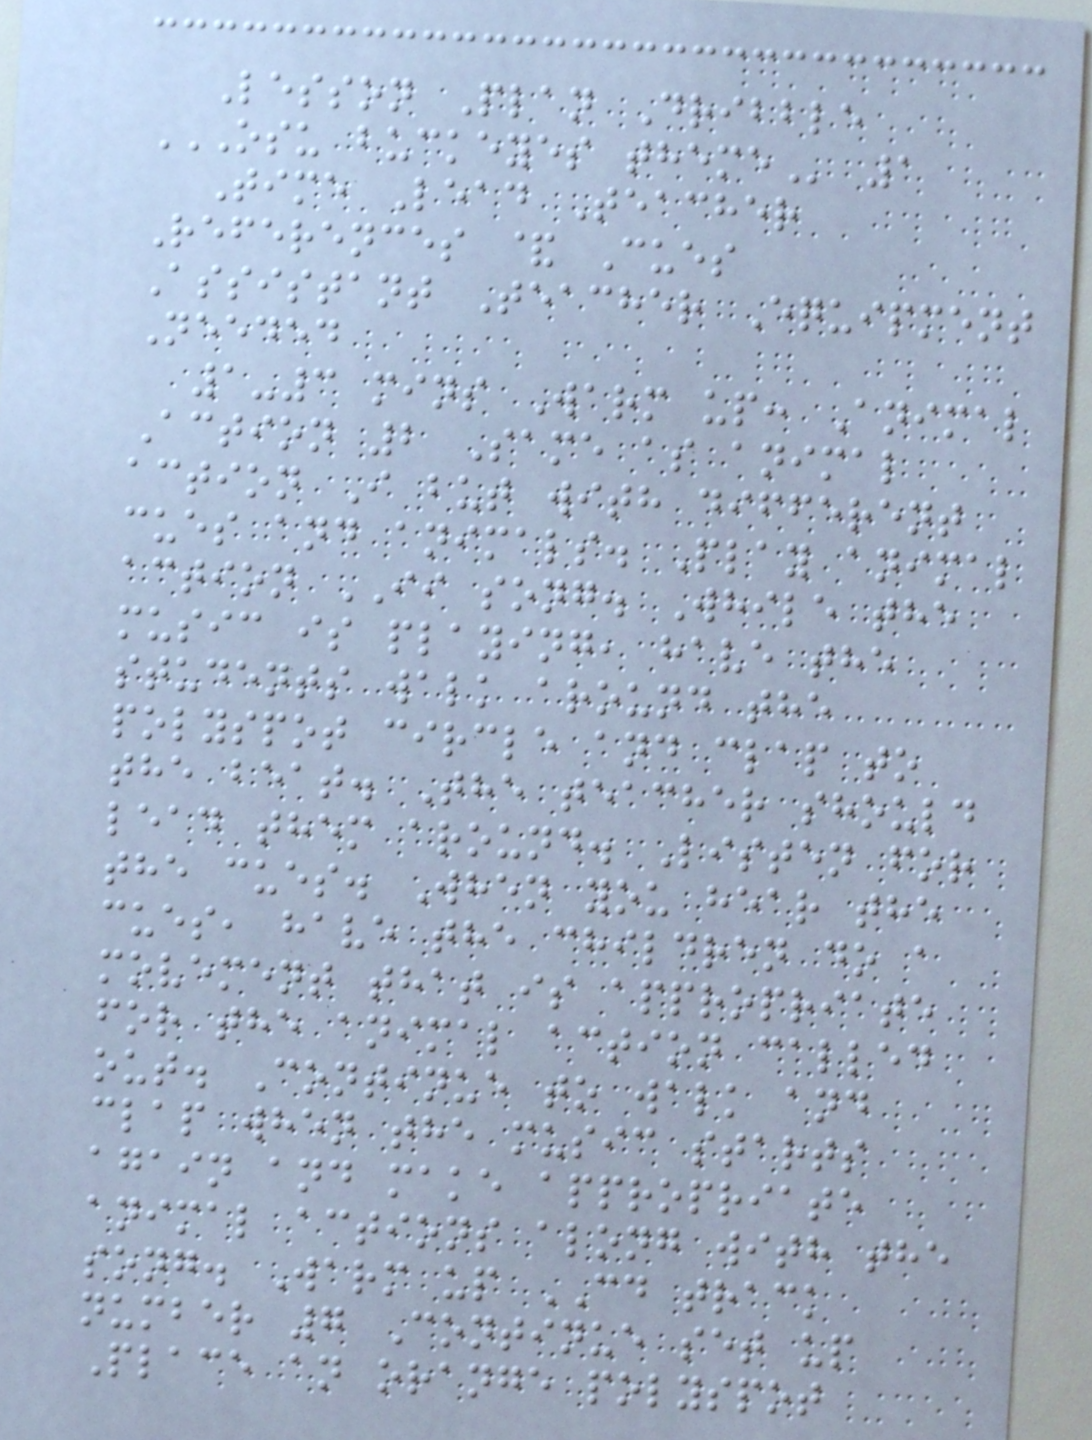Lesson Plan Dribble
OSU BUCKEYES THEME 1
Time Lead Teacher
References & Cues
Assistant Teacher Equipment
Needed
1-3 mins Warm up: Animal
Action 2 Same as animal
action I but with different
cues and animals. Play animal
action II song. While the
music is playing, have the
students walk around the
polyspot circle and clap to
the beat. The teacher should
lead them around. Listen for
the cues. When you hear the
cues, have the children do a
movement that is appropriate
for the animal action called
out. Continue to walk and
clap when the music starts
again and make appropriate
animal actions along with the
song. Warm up CD track
number 7 Continue set up
Place an orange polyspot
